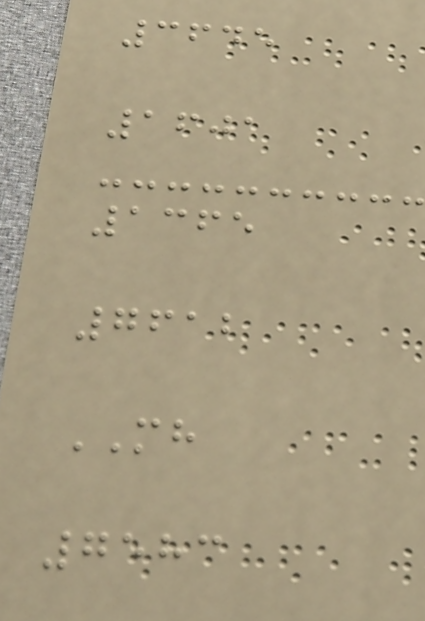3645
1601
1365
7612
MH
7583
